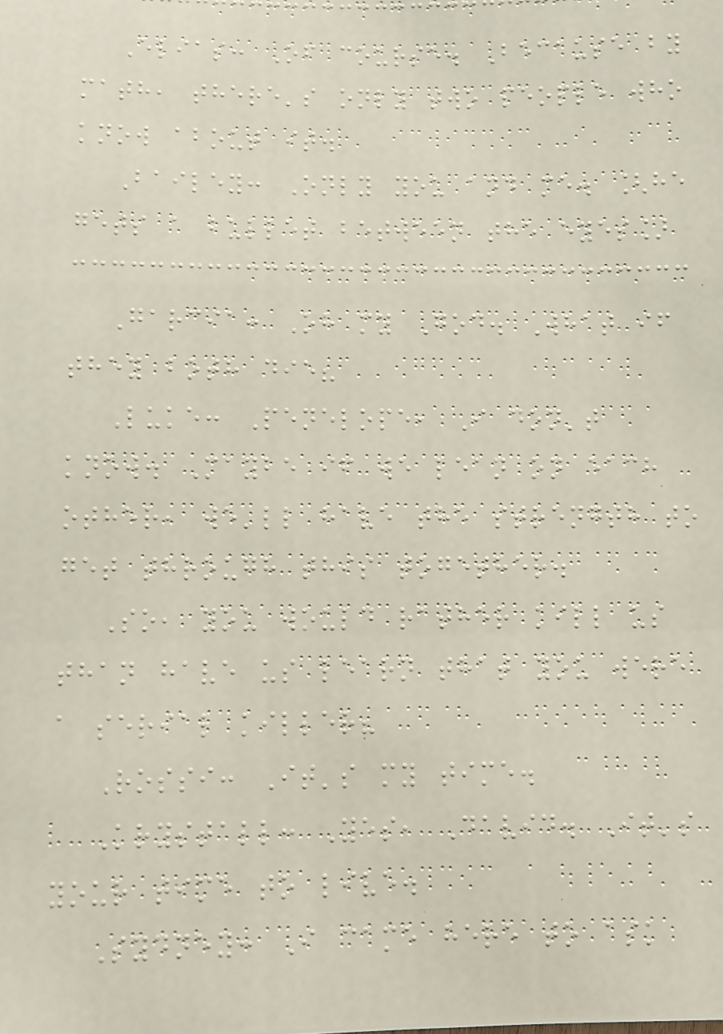Elias: Of course. Because by
math, there's only two people who
know about it.
Bailey: Only you and me. [he
gets a bullet between the eyes]
Garcia: Oh my God. What if
they both die?
Luke: Penelope, I don't
know. Maybe if we lean on each
other, we'll have the strength to
get through this together.
So, you would rather kill us
than have us learn that you were
a serial killer?
Rossi: It's my time.
Krystall: Yes, David. It's
your time to live.
Sydney: I came here to ask
